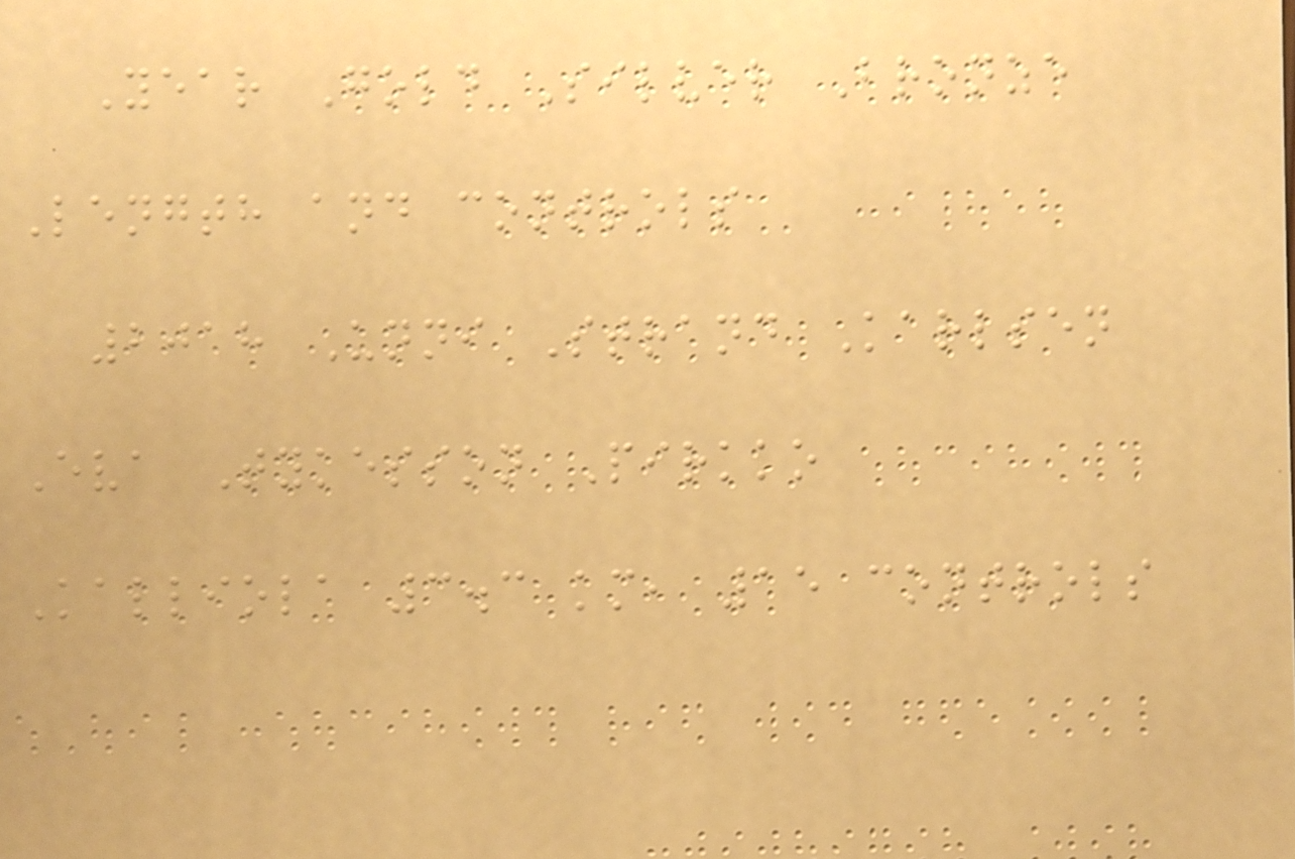Year Gold Silver Bronze
Length and controls
2018 Unni Strand Karlsen
Eva Tykesson Pirkko
Kalliola 3.3 km, 15 controls
